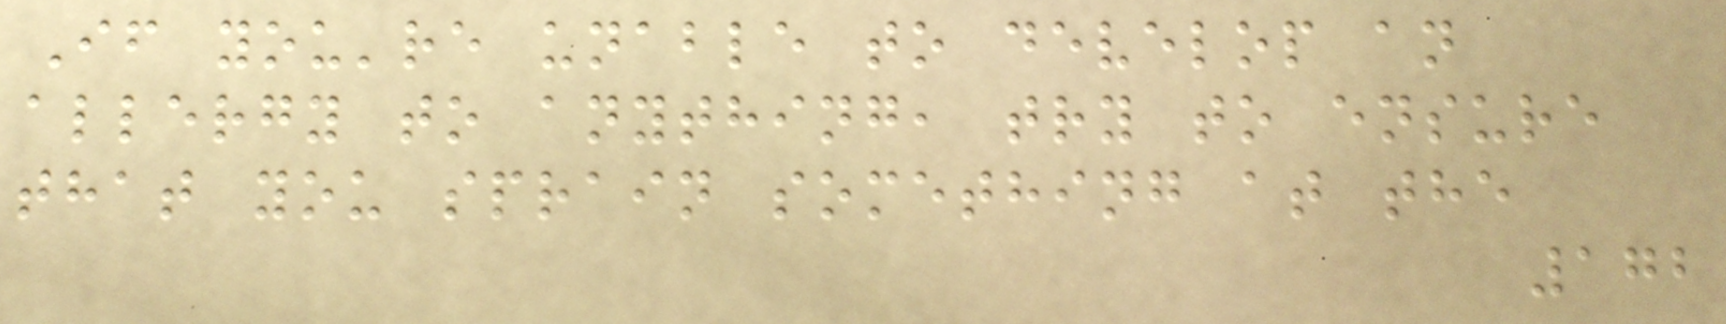If you're unable to develop an
allergy to anything, try to ensure
that you sprain something at the
172
